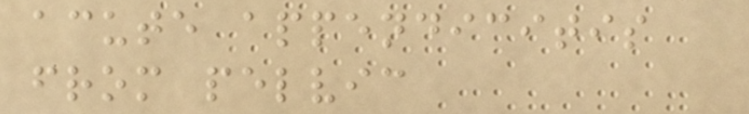acute appendicitis
from pelvic
